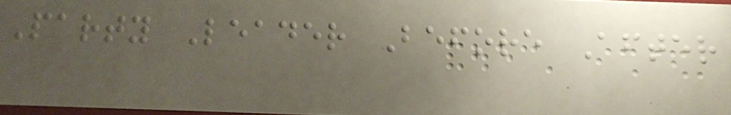Party Leader Before After
